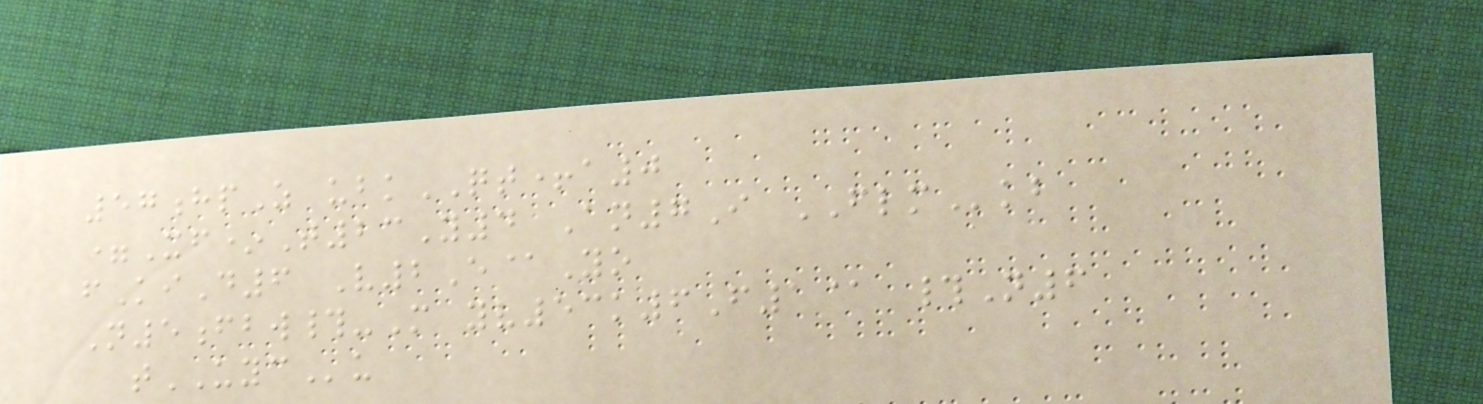57hpZ ubkQT+a0
=Xf*T23Y4 An7I FLMkb
fKiD6 V2E@Yo
N5fbw#-M yv53k6F1@ #N6
tUYCu
